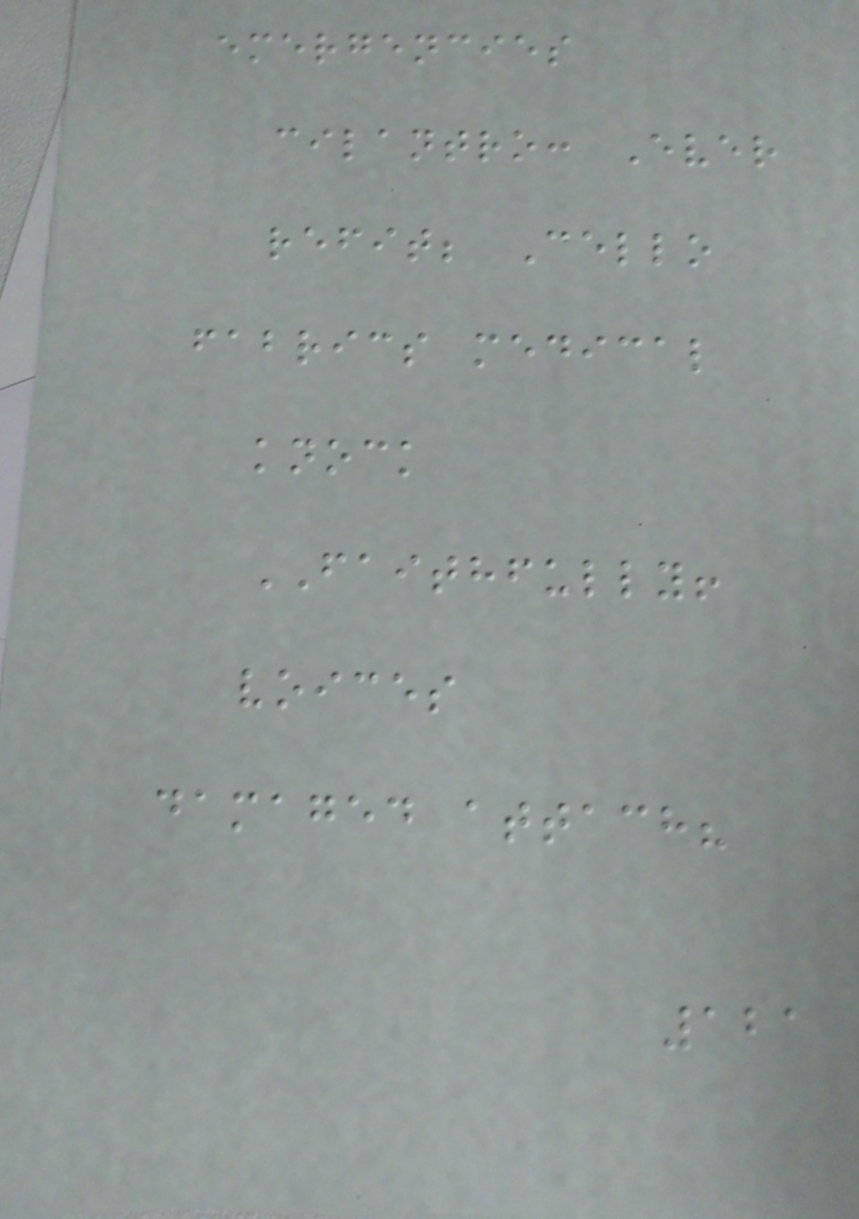emergencies
cilantro: Ever
refit; Cello
fabrics medical
knock
FAITHFULLY!
voices
damaged attach?
121
